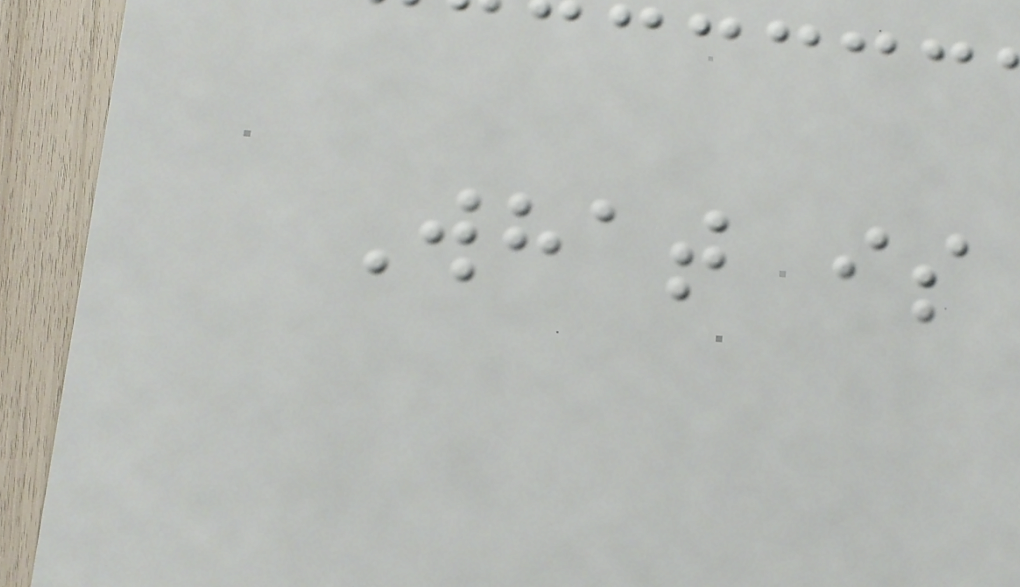What is
